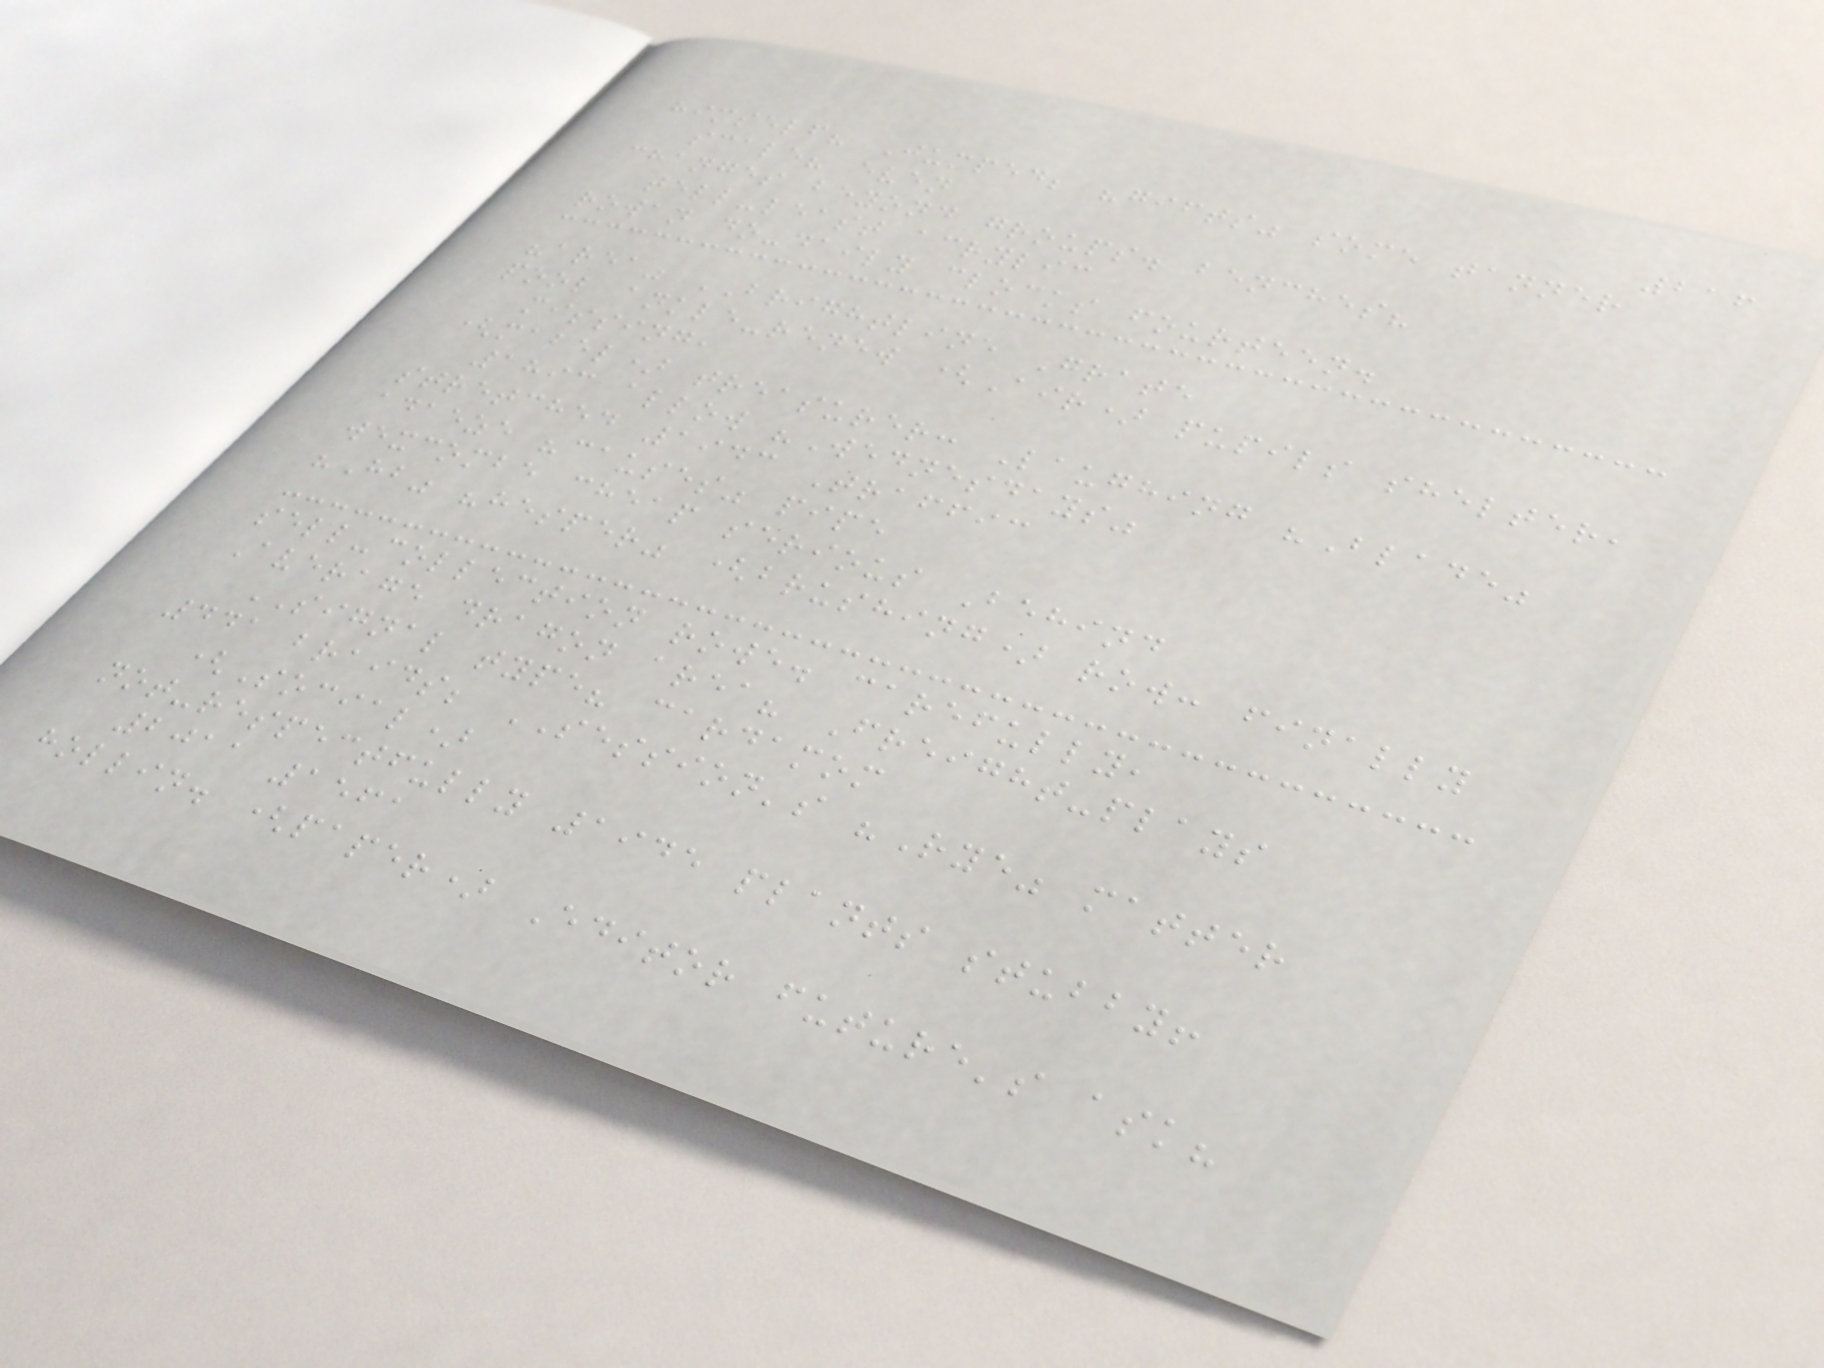216
himself? Jumped; "gifts" some tanner
scale? even
changes beyond groups. benches?
tell-least acrylic
rowan do-daily clocks fourteen.
"area" BRIGHTLINE Grate
pool ankle-renew (Air) pupils shelter,
missing,
(mabel) treasurer: Laughing "Blade"
1893 allow "Wednesdays"
stretched 1943 Traffic
adaeze "causes" pipe
wexcombe cheap serious Behind
"Hb" "hesper" (brushing) row: finally
sell-collection rowe. carefully,
Average dragon area? Freight-plays
SIGNAL type? cardamom
441 braids; SESSION's "Rye" matter
(Social)
not-respectfully 1945 plants stubby!
2011 1561
hollin. (paper) Editor future's ask?
